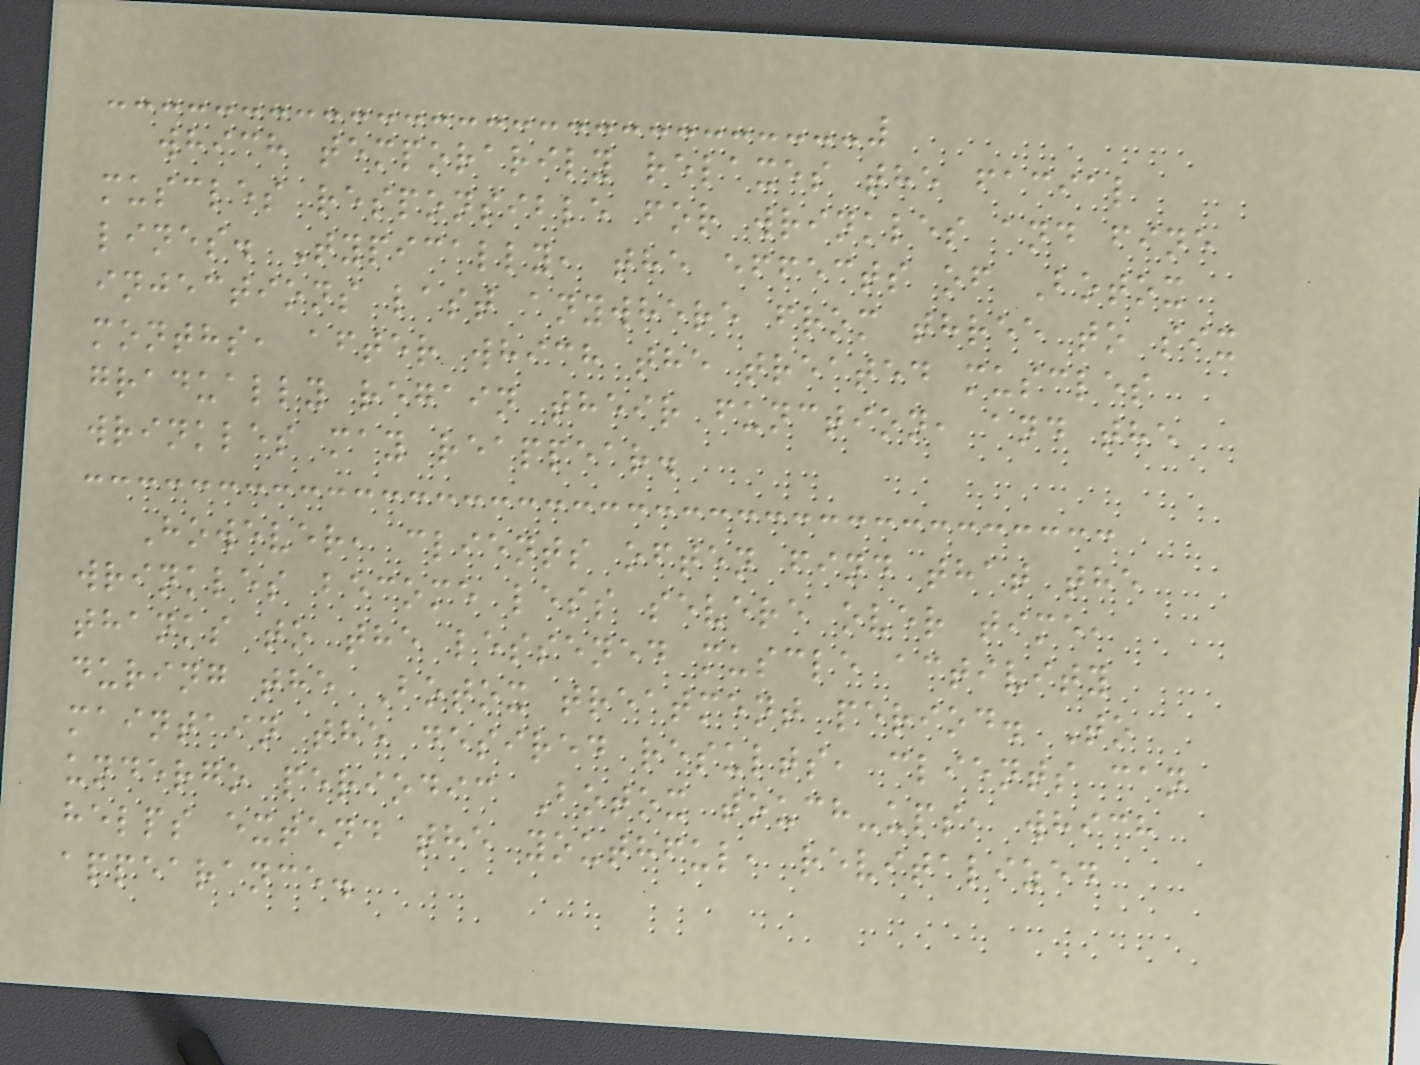which temporarily relaxes the facial
muscles responsible for wrinkles and fine
lines. Typically, the effects of Botox
injections last anywhere from three to six
months, after which the treated muscles
gradually regain their function, and the
wrinkles may reappear.
However, clients often find that the
wrinkles become less severe over time,
thanks to the lessened muscle activity
during the Botox treatment period. To
maintain the desired results, clients can
undergo periodic Botox touch-ups, which
helps extend the youthful, revitalized
appearance.
